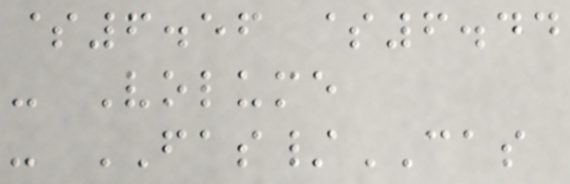$6.56 $6.44
- Volume
- FAS/CAS
